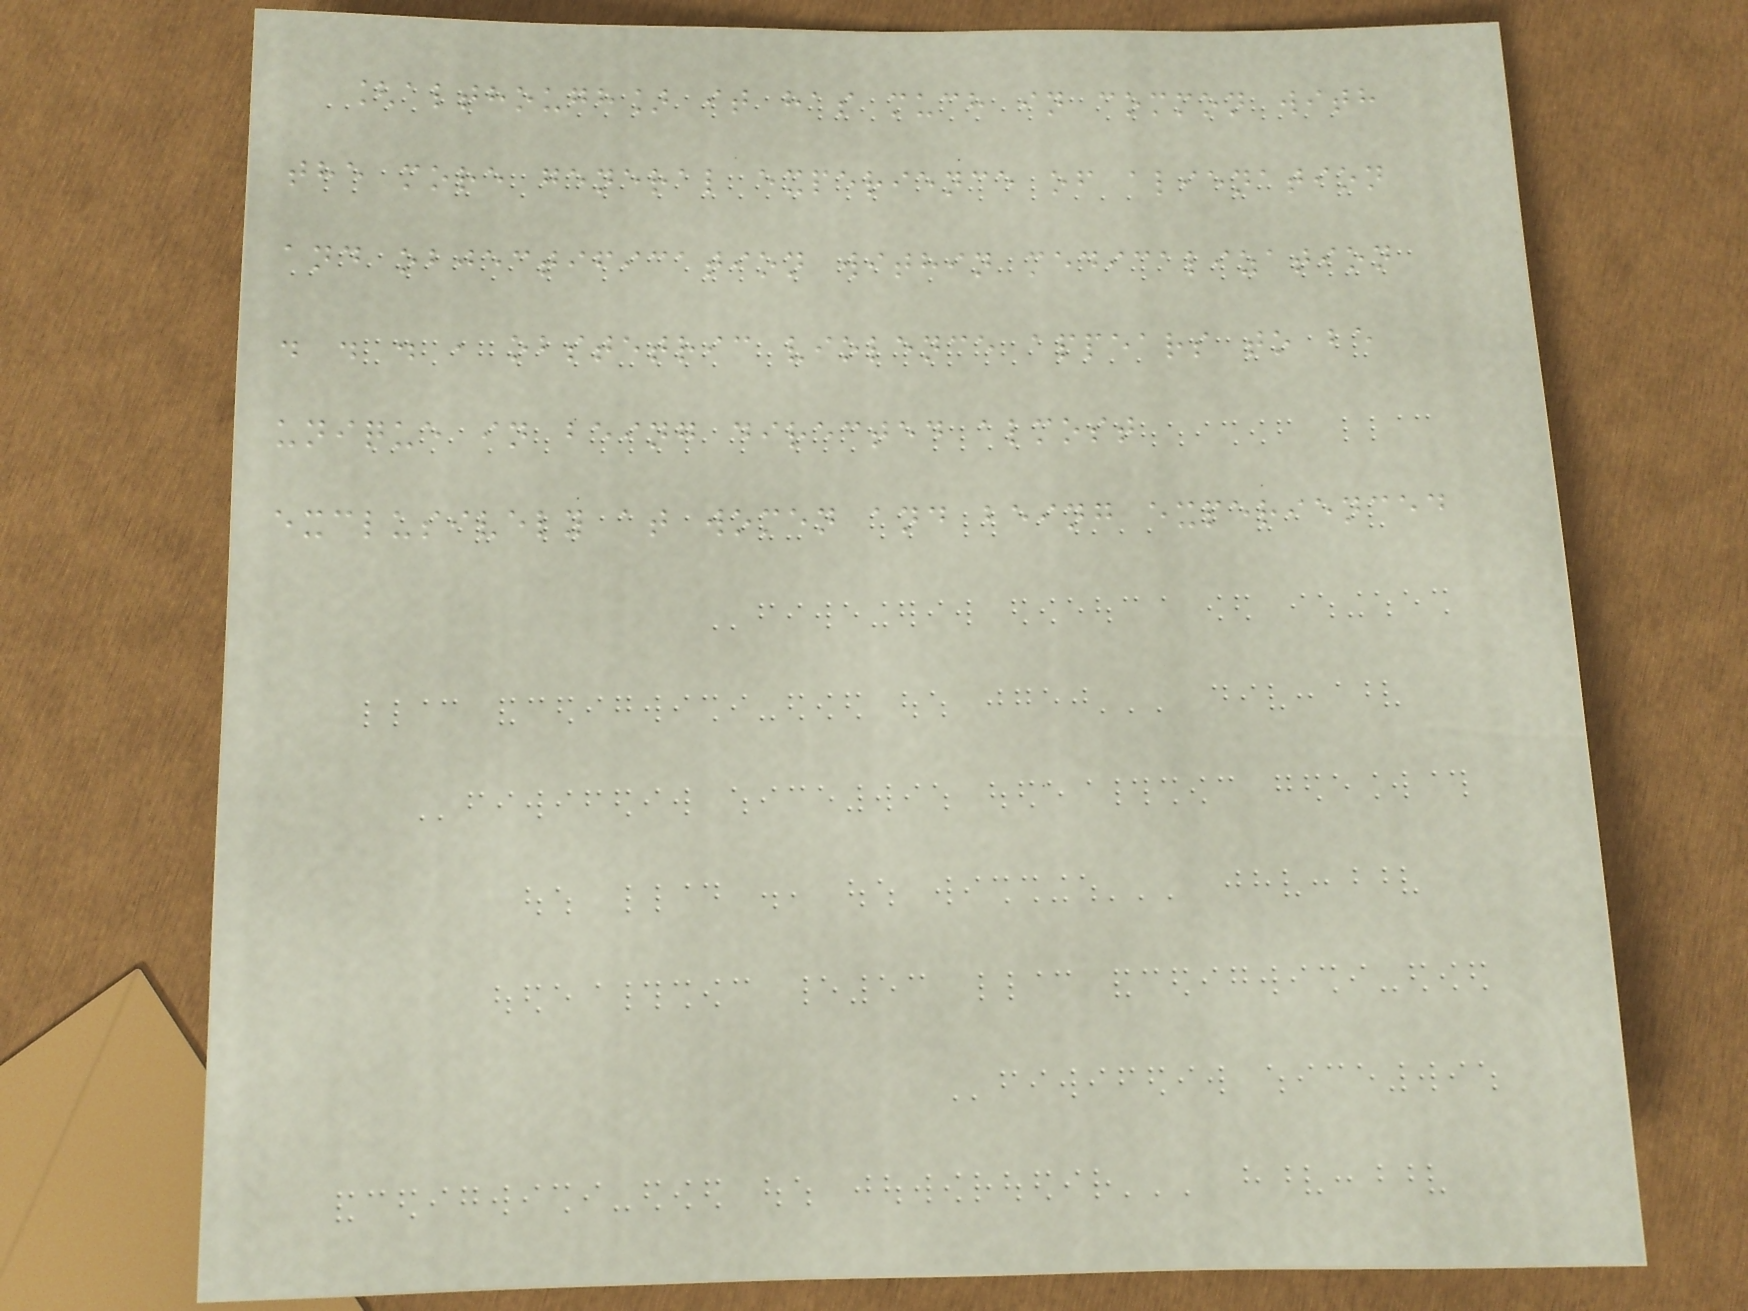[although] it has much in common with
the more general experience of alienation
and objectification within medicalization
. . . , obstetric violence appears to be
unique in being directed almost
exclusively at women and being experienced
